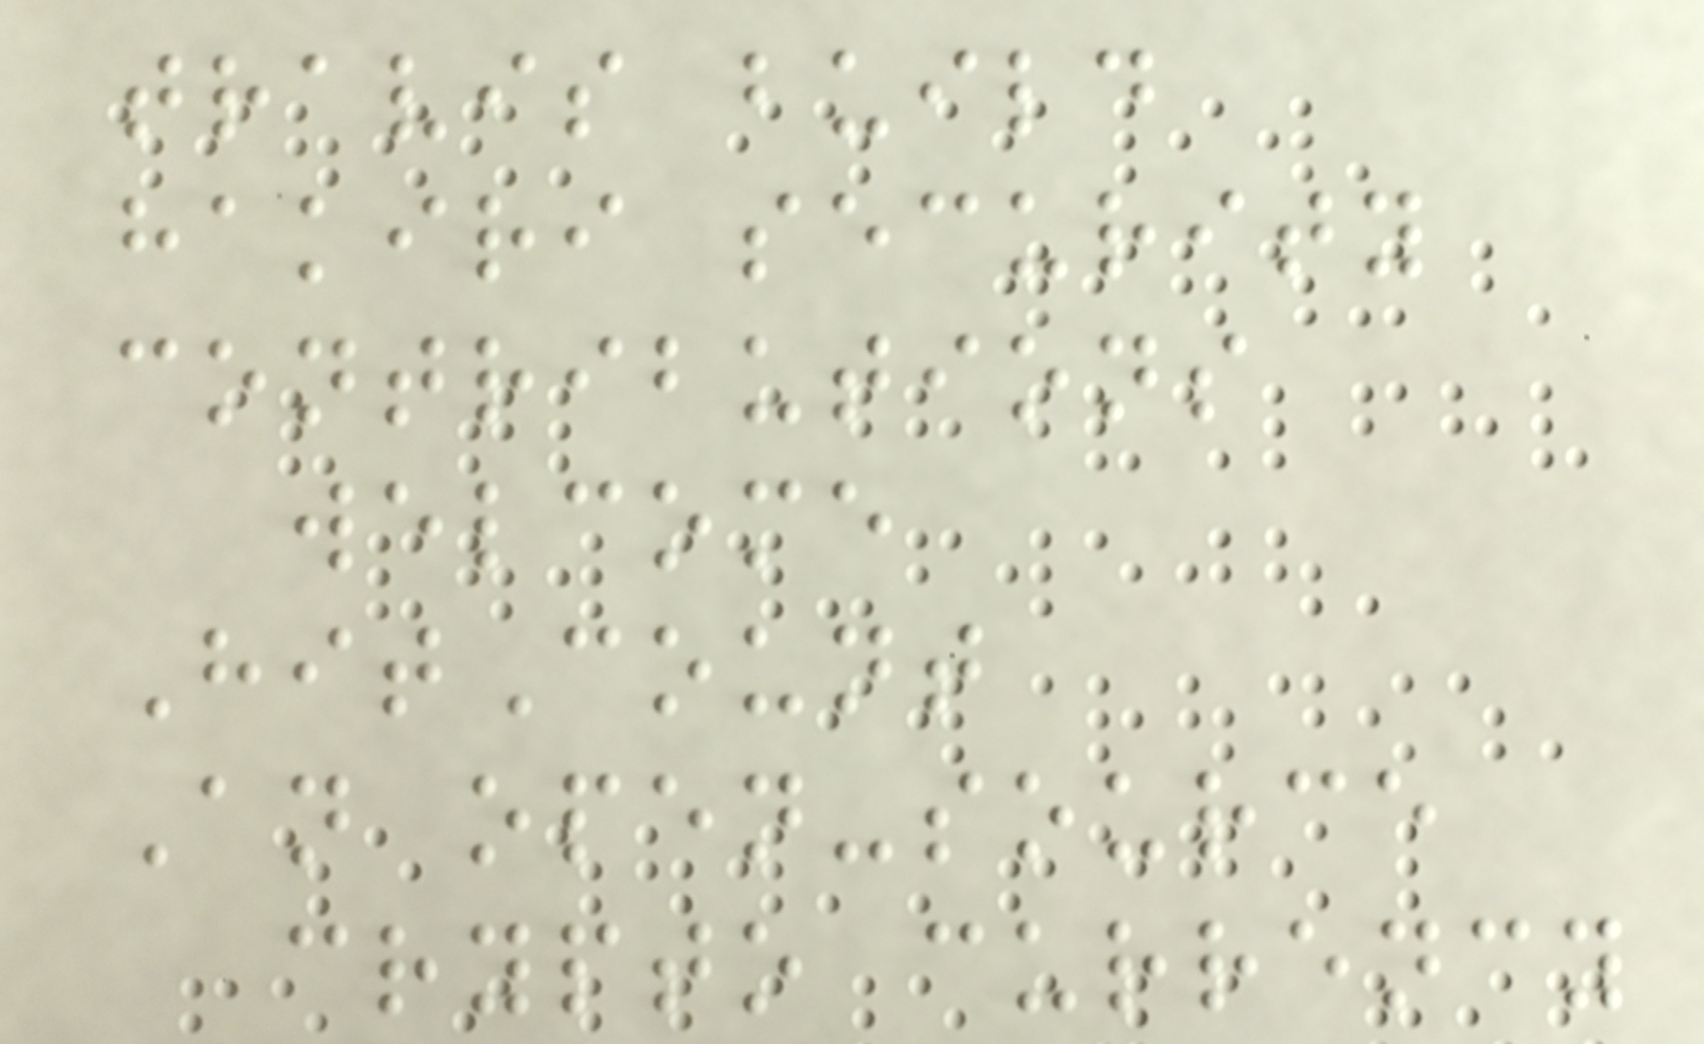travis build
hakiri security
contributions
welcome
HitCount
An open-source
crypto currency
